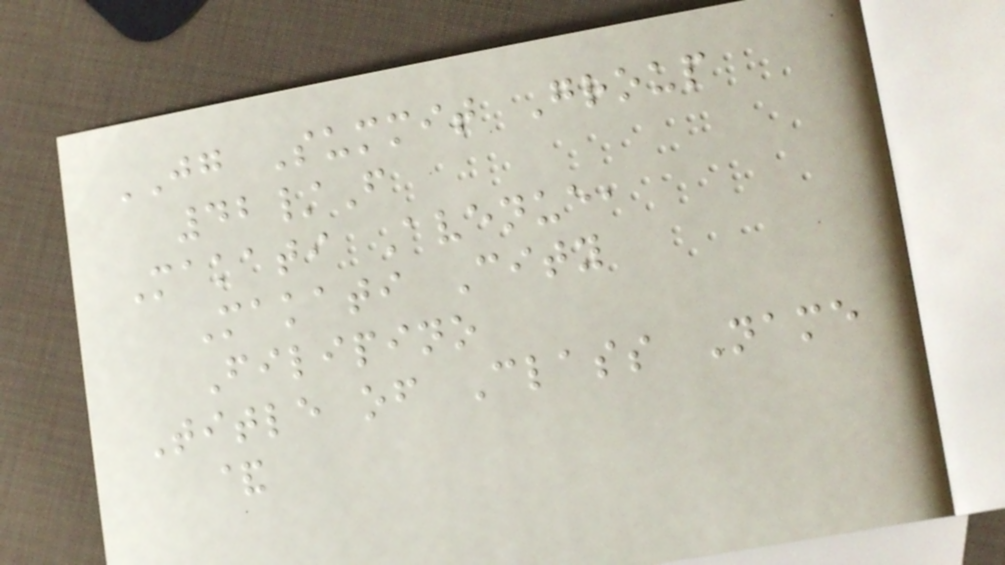JG Summit Group
42/F
Makati Avenue,
Makati City
Filipino
Title of Class Name
&
